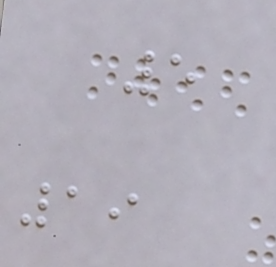5
19
